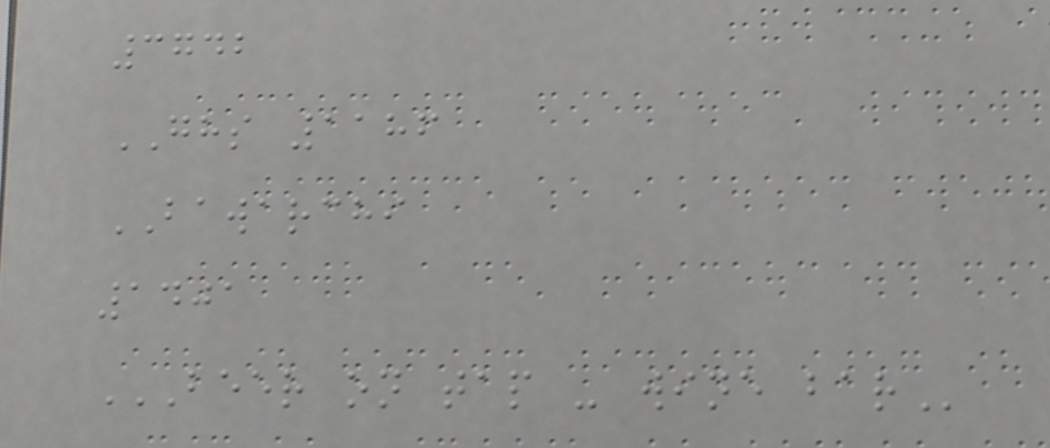3742
GHS 1186
BAWARCHI
1401
BEER ON TAP - WINE BAR
